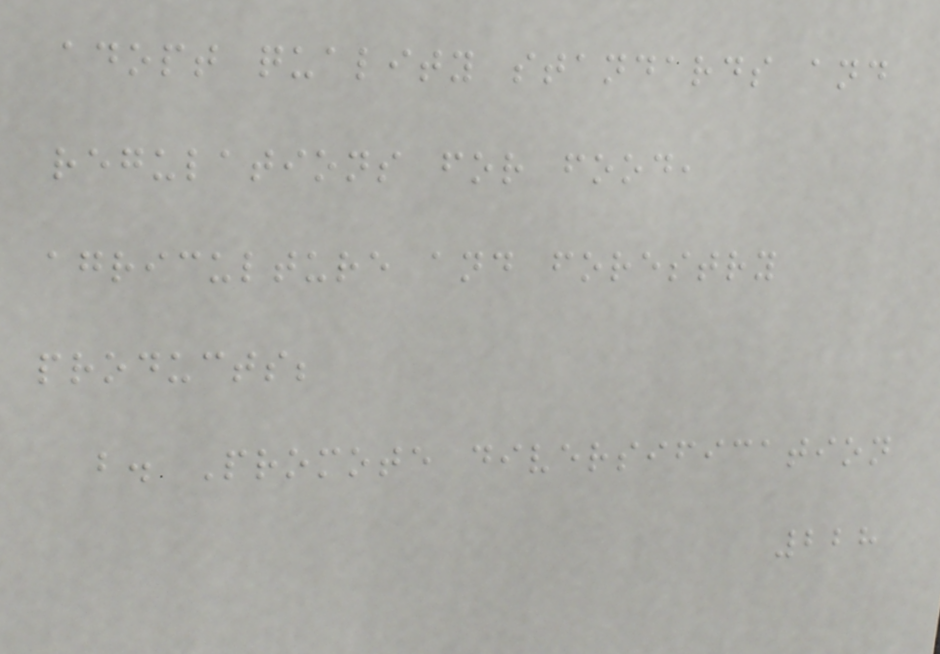adopt quality standards and
regulations for food,
agriculture and forestry
products;
b. Promote diversification
228
